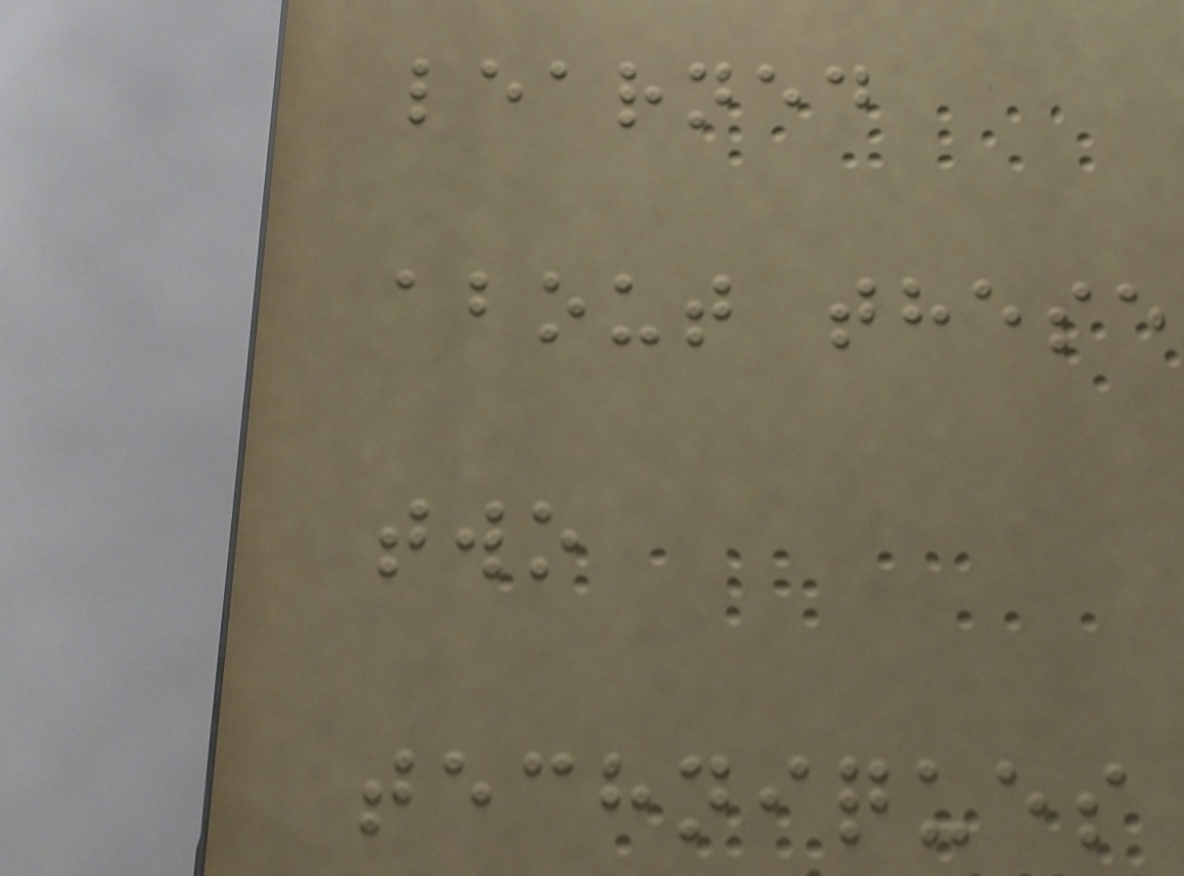learned
about these
two
techniques
